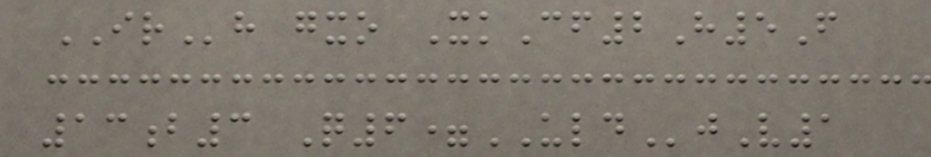IRh gxo XkCf2H5F
13b3 Q6=ULDjV1
